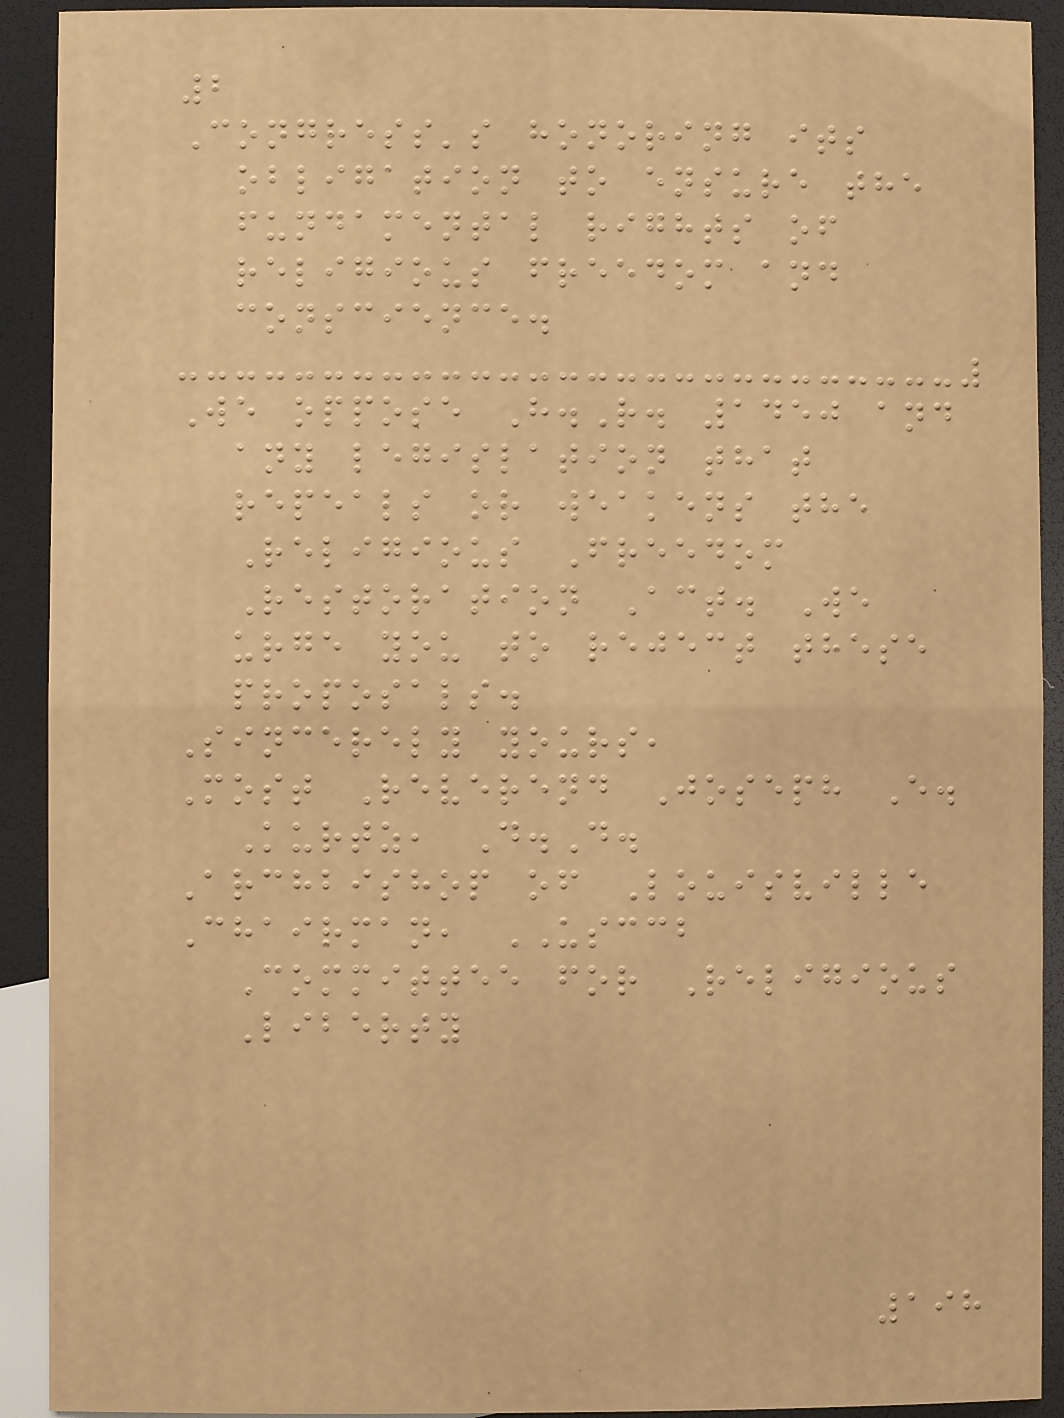2
Congress's honoring its
obligation to ensure the
fundamental rights of
religious freedom and
conscience.
We oppose H.R. 1450 and
any legislation that
repeals or weakens the
Religious Freedom
Restoration Act. We
urge you to reject these
proposals.
Sincerely yours,
Most Reverend Joseph E.
Kurtz, D.D.
Archbishop of Louisville
Chairman, USCCB
Committee for Religious
Liberty
198
